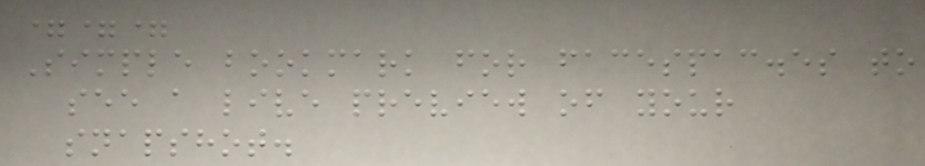===
Simple bookmark for facespac.es to
see a live preview of your
snapshot.
